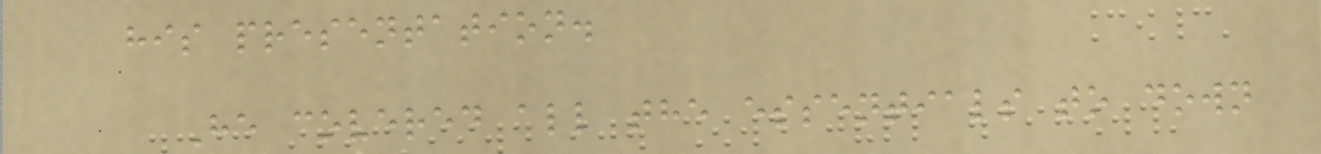his presentation.
He covered all the essentials to down
